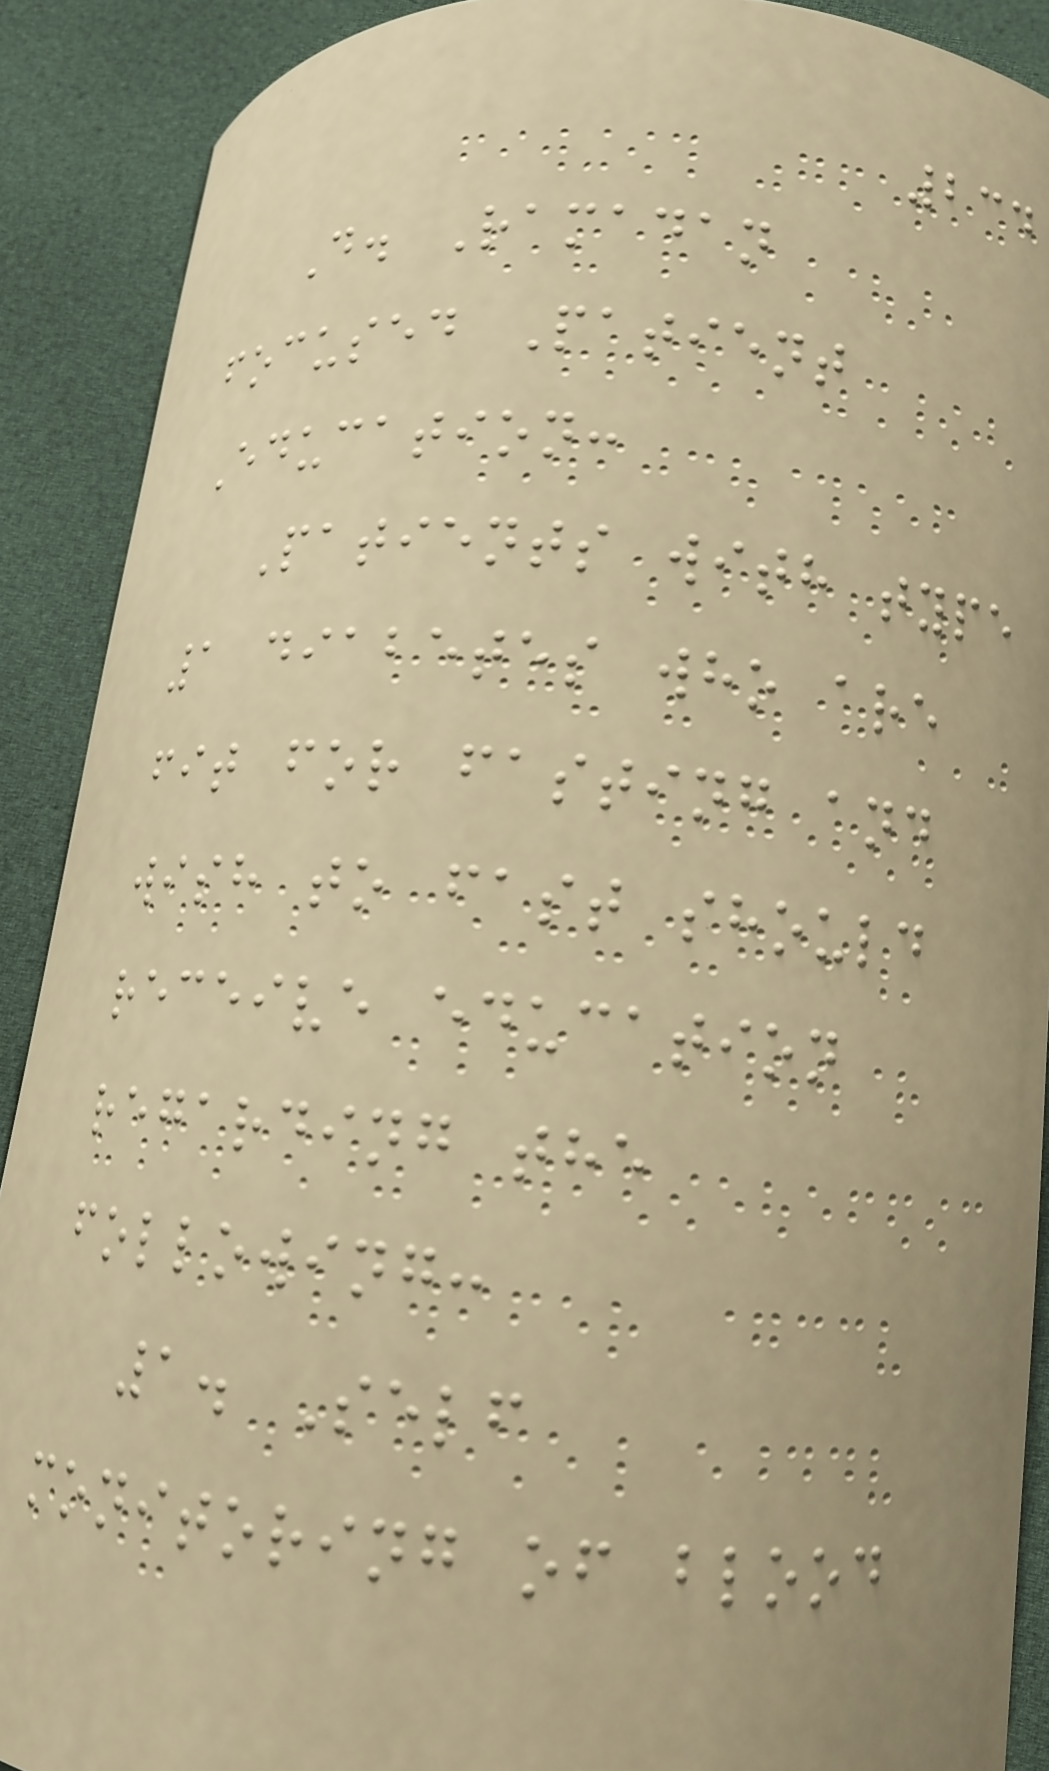234
D. Ramadan
focused Patient
Education:
Patients with type
1 diabetes who are
fit for fasting and
wish to fast should
receive education
regarding the
following:
1. Self
monitoring of blood
